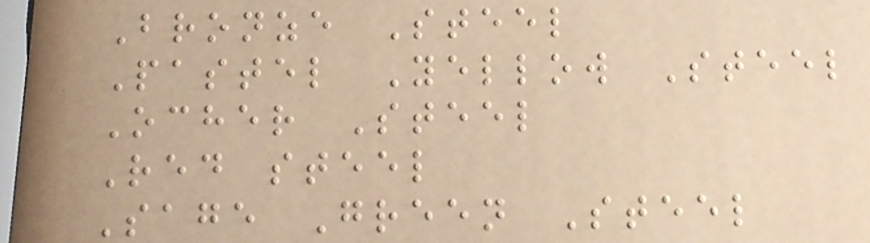Bronze Steel
Pastel Yellow Steel
Ocher Steel
Red steel
Sage Green Steel
